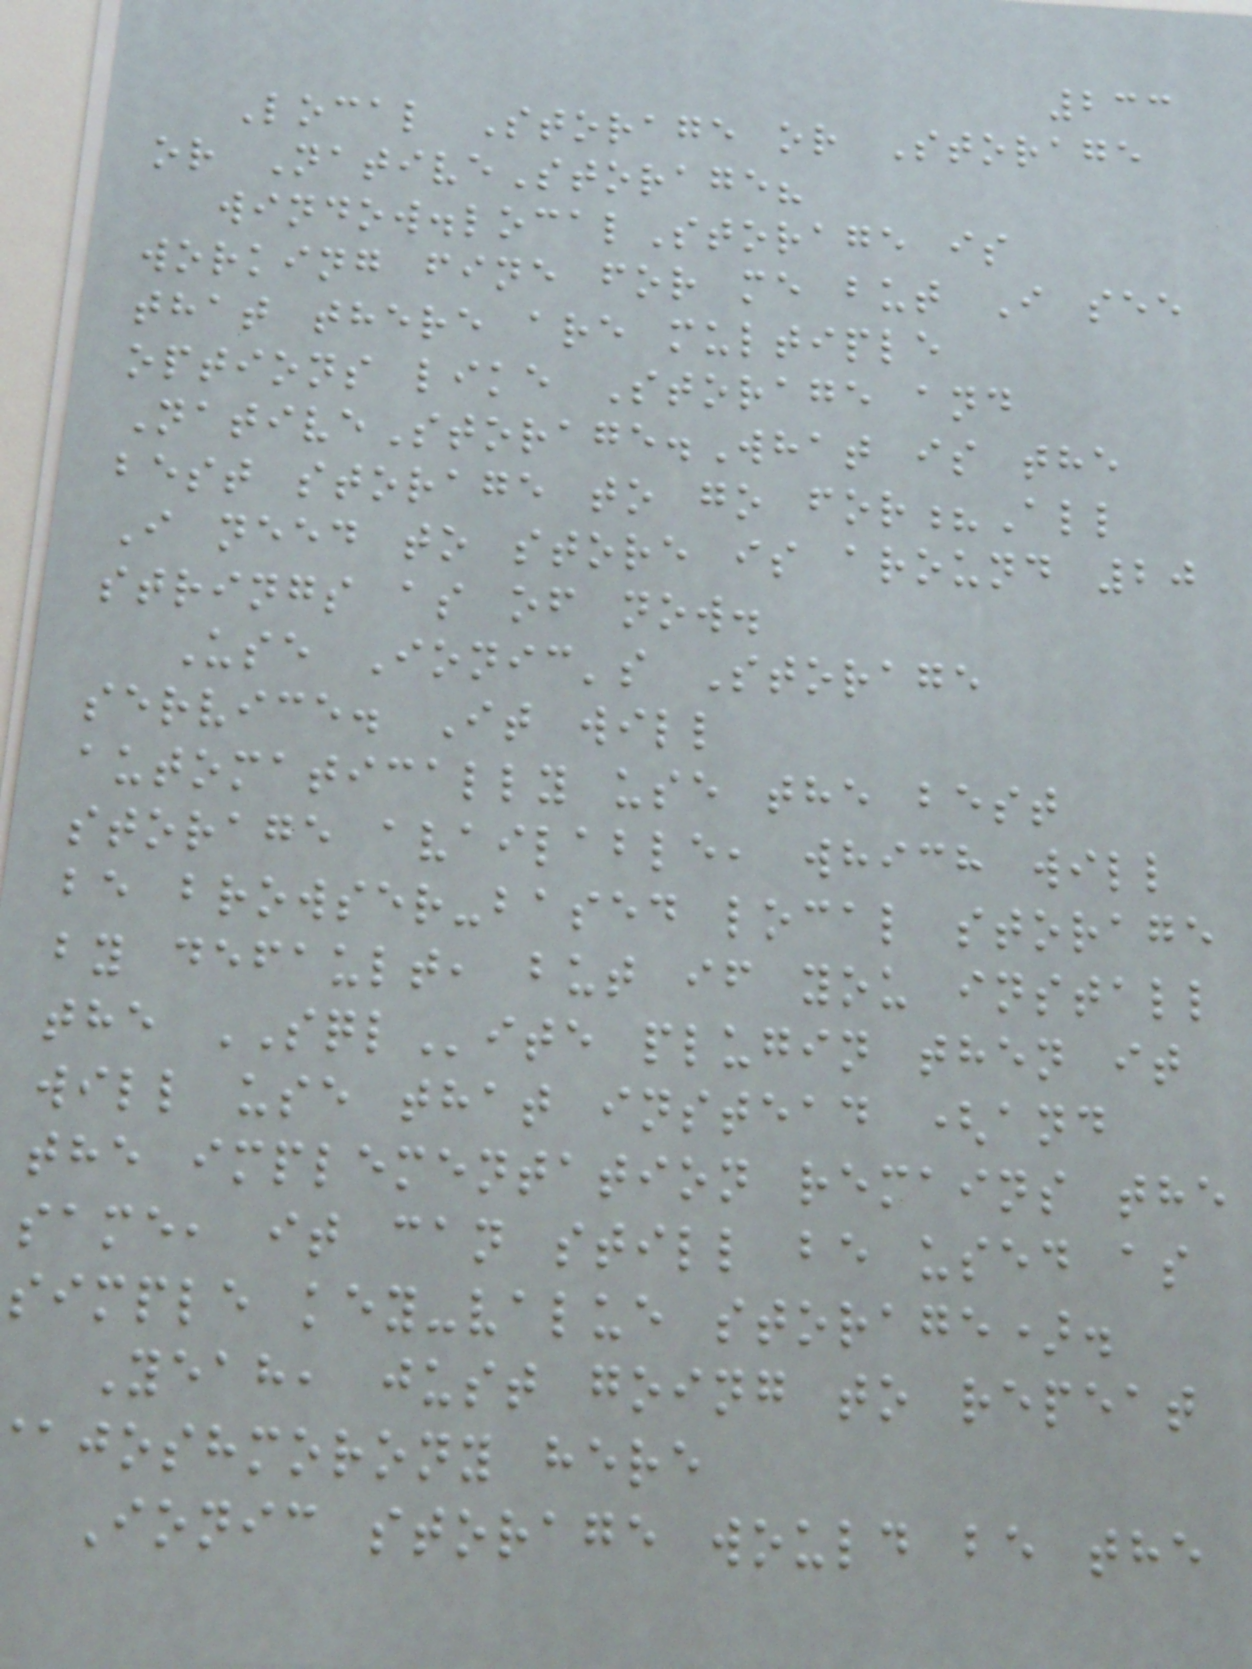233
Local Storage or Storage
or NativeStorage?
window.localStorage is
working fine for me but I see
that there are multiple
options like Storage and
NativeStorage.What is the
best storage to go for?All
I need to store is around 20
strings as of now.
Use Ionic's Storage
service. It will
automatically use the best
storage available, which will
be browser-based local storage
by default, but if you install
the SQLite plugin then it
will use that instead (and
the implementation remains the
same, it can still be used as
simple key-value storage).
Yeah, just going to repeat
joshmorony here
Ionic storage would be the
